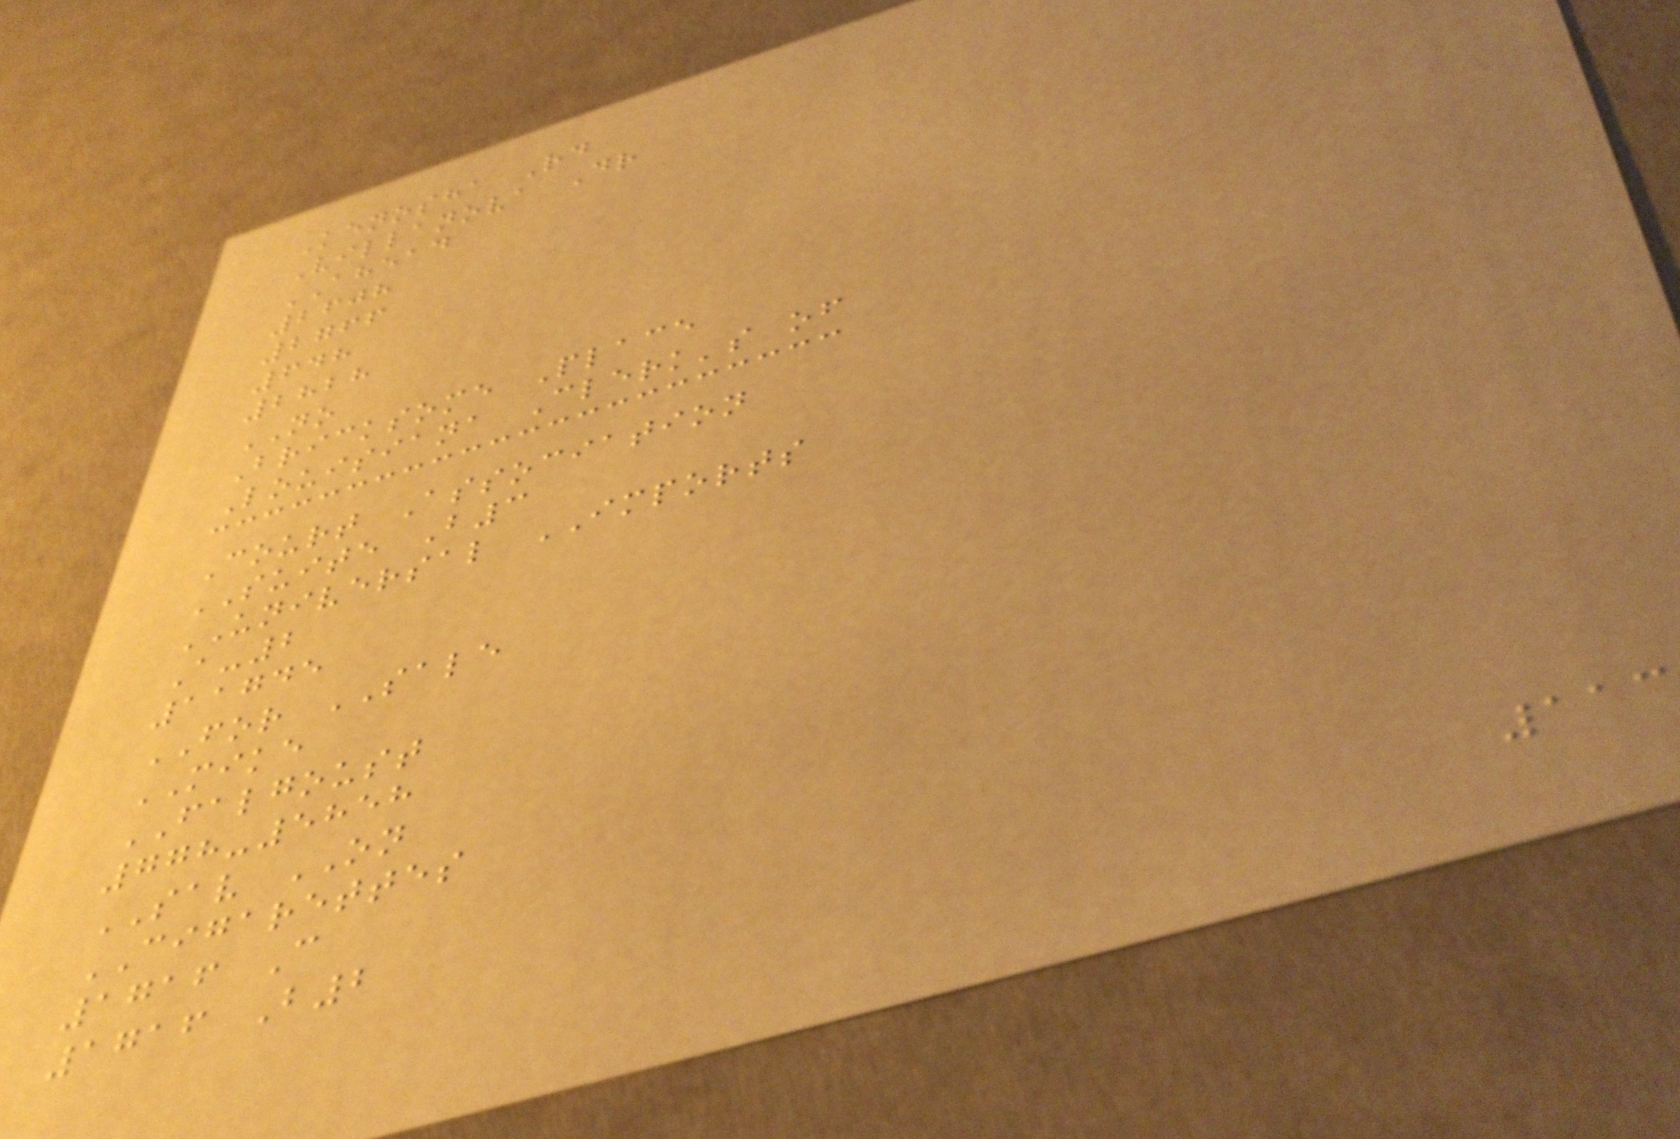Kenosha Rd
Villanova Dr
AHEAD
2608
2766
648
2828
NO
Bricksome Place
Louisiana Clerk's of
Court Association
SUITE B3
UNIVERSAL IMPORTS
A-2
11745
FOR SALE
MIKE
FALGOUST
778-5858
SAV ON
CIGARETTES
1716 C
1716 B2
113
